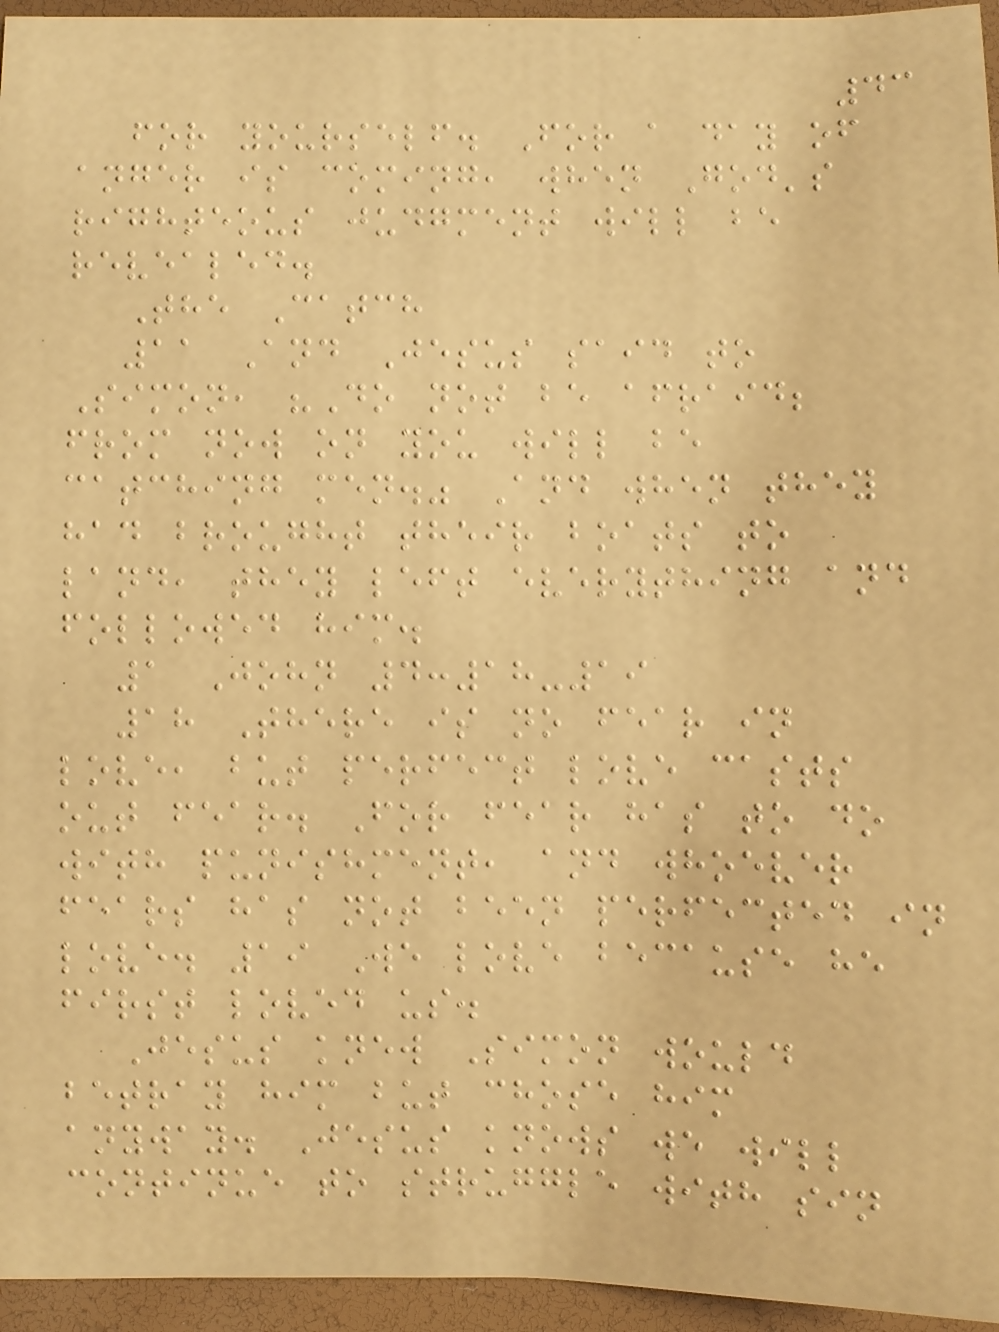43
for yourself. For a day of
anger is coming, when God's
righteous judgment will be
revealed.
The Catch
11 And Jesus said to
Simon, "Do not be afraid;
from now on you will be
catching men." And when they
had brought their boats to
land, they left everything and
followed him.
1 John 4:18-19
18 There is no fear in
love, but perfect love casts
out fear. For fear has to do
with punishment, and whoever
fears has not been perfected in
love. 19 We love because he
first loved us.
Jesus knew Simon would
betray him but chose him
anyway. Jesus knows we will
continue to struggle with sin
